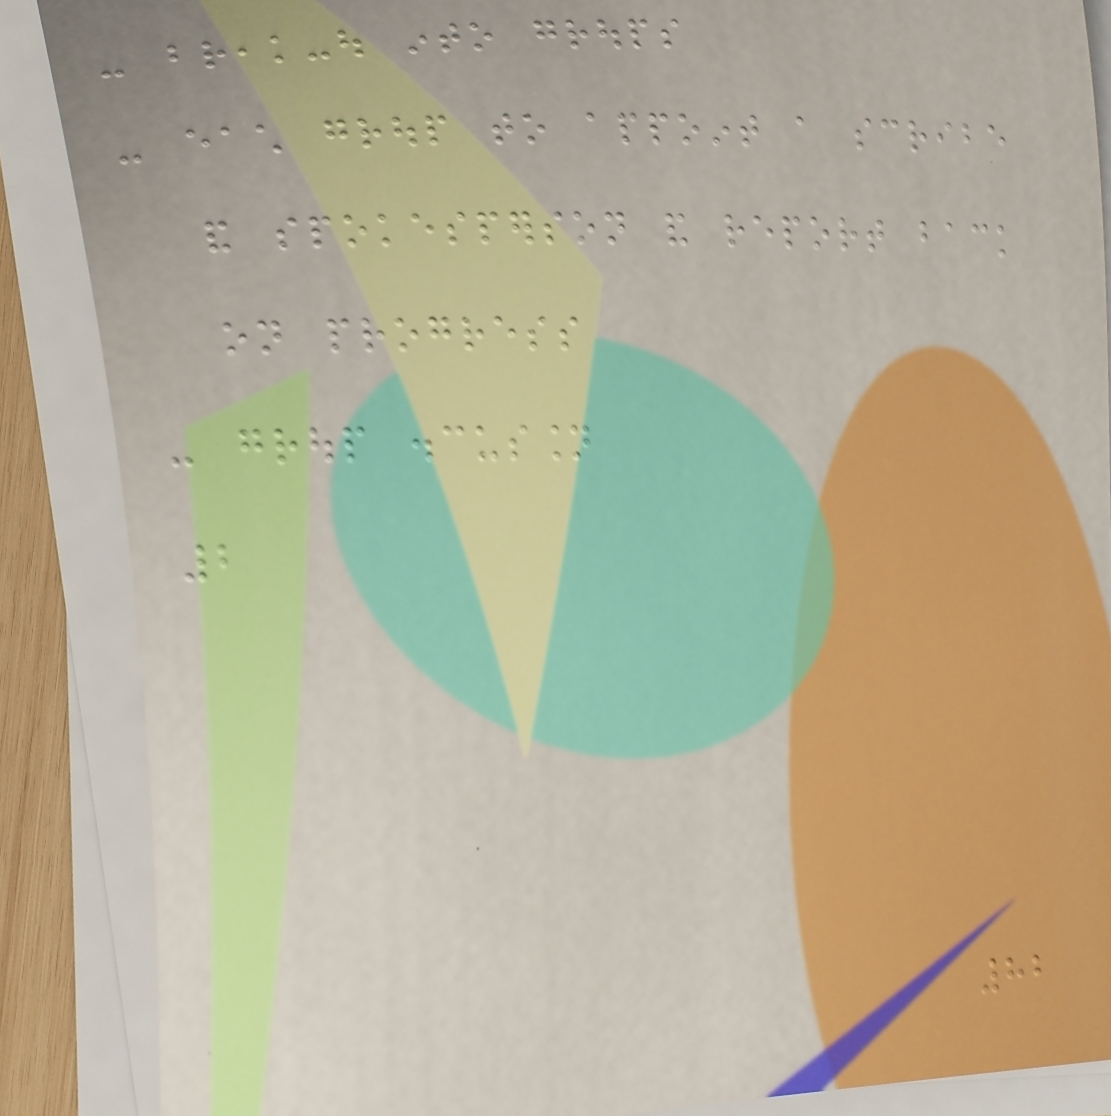- break-out into groups
- each group to appoint a scribe
and spokesperson and report back
on progress
- group discussion
2
82
